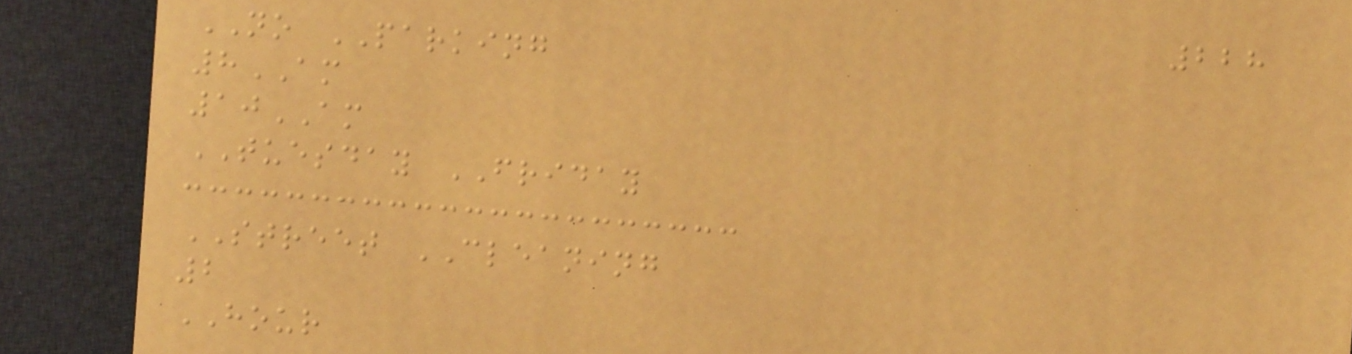228
NO PARKING
8AM
10AM
TUESDAY FRIDAY
STREET CLEANING
2
HOUR
